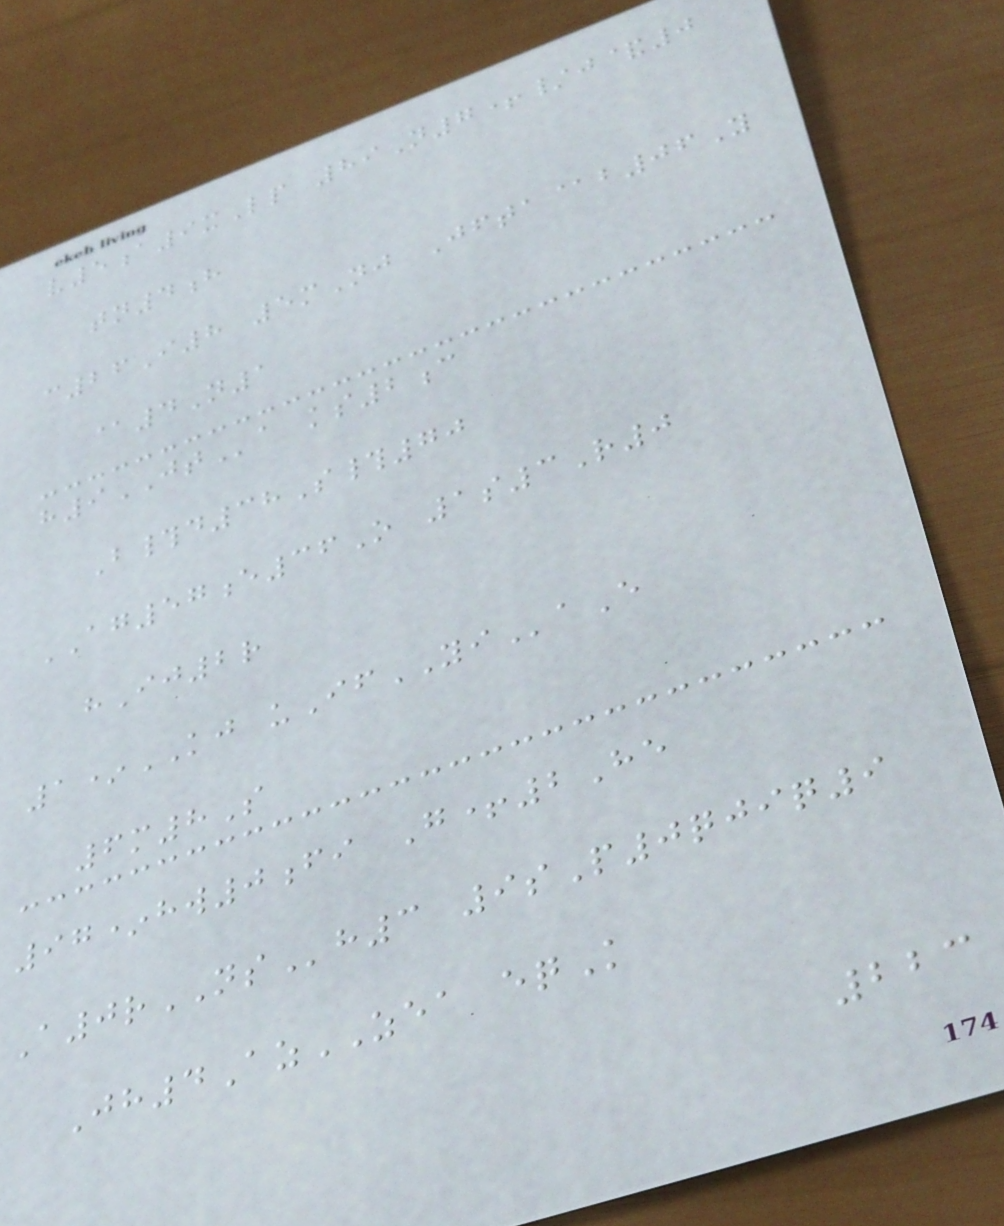v5a9xLp 89N7+/j&0
tn4h
c26I8 5mNj Jfta@b06Y
@4N1
h9JTa ks2c
B#d38S#70
AG57e36O 1s3R0
hIj2r
1*KJ uIfYIaE
6m8S
97*hw0fi G+2He
A0rNSh3 9sP0qjiq9
Jh4AzZEA eqK
223
